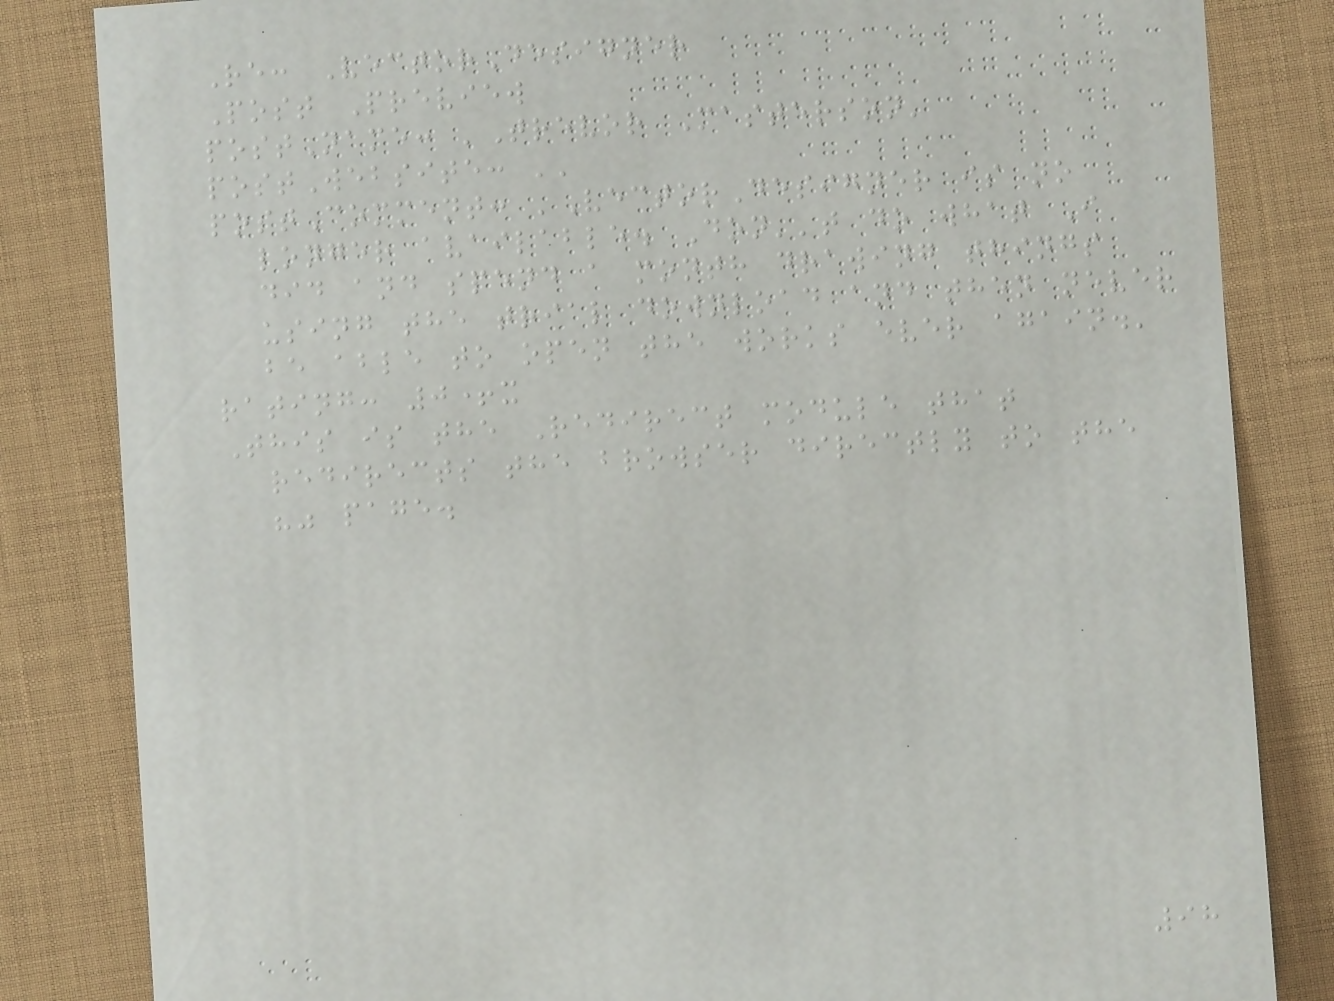Re: VectorDesigner
Post Preview
postName: 'Trevor Masterson'
postWebsite: ''
postComment: 'VectorDesigner is no
longer available. Don''t do what I
did and spend a month drawing things
using the trial download and then never
be able to open the works ever again.'
rating: 0+x
This is the Redirect module that
redirects the browser directly to the
"" page.
98
